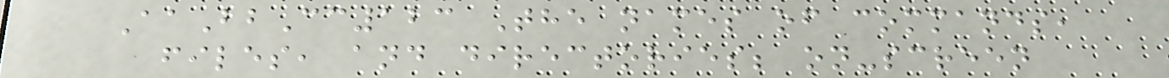AaBbCc123 The names of commands,
files, and directories; on-screen
